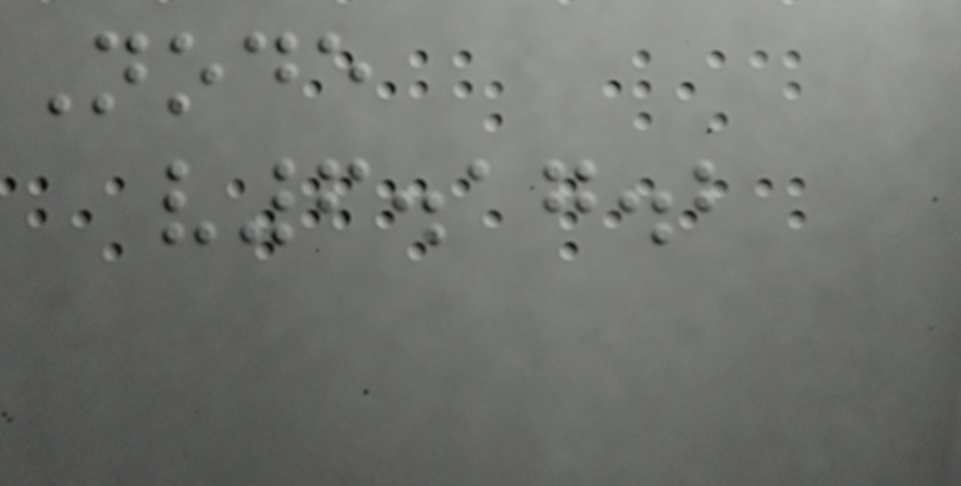Node
v6.17.2
